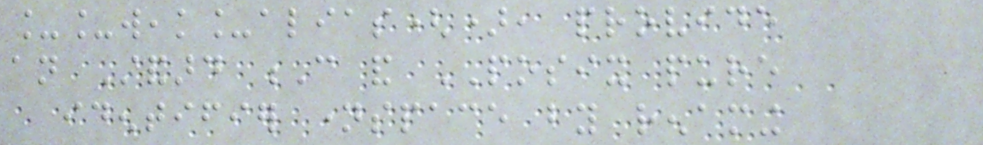__weak_alias(), provide
an Standard C and POSIX pure
identifier namespace by renaming
